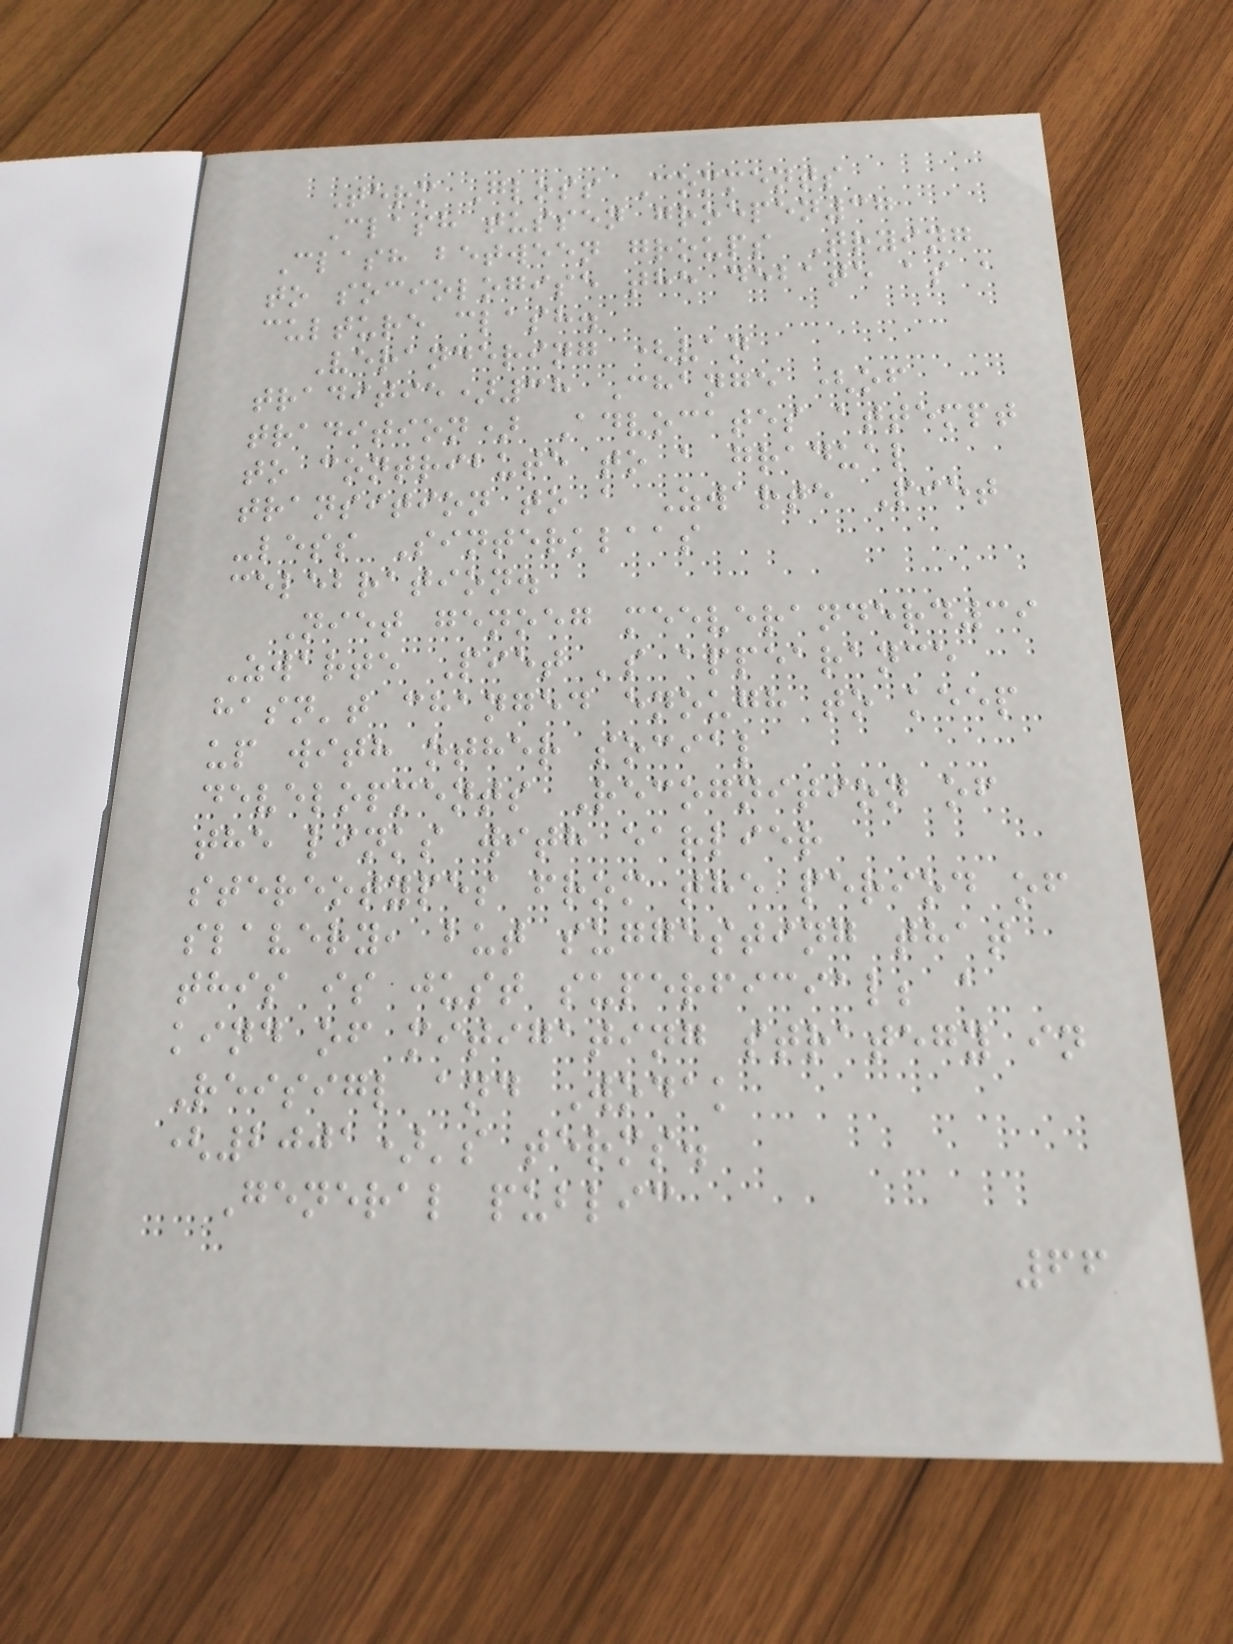Term Gloss Comments
Clash tussen groepen37
Clash between groups Trying
to sociologise the debate as a
culture clash.
Verandering (van
traditie)38 Change (of
tradition) Advocates attempt
to contribute to a gradual
transition to a Zwarte Piet
-less Sinterklaas
celebration.
Niet genoeg meeveranderd39
Zwarte Piet 's appearance
hasn't changed enough to keep
up with other social
developments Recognition of
the links with earlier
stereotypes from the period of
slavery, but suggesting that
this is just superficial; a
kind of mitigating strategy in
Reisigl and Wodak
(2001)'s terms.
General public
66
